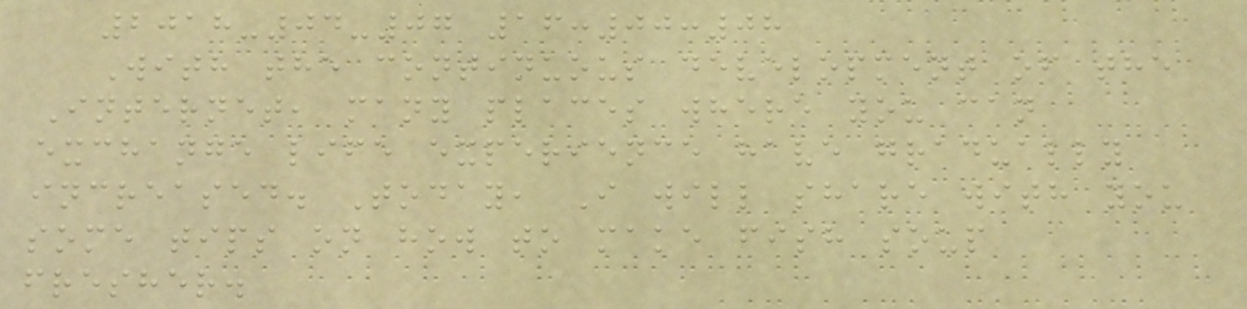2018-04-07 16:00:08
With the continuous development of the
Internet, many places where you can
exchange life experience have gradually
increased. Today, I will share with you
some tips on how to make fish soup
fresher.
